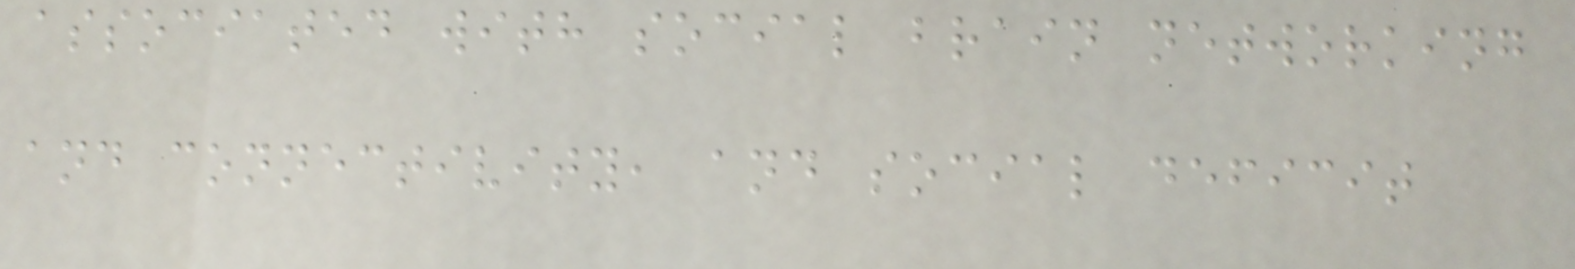associated with social brain networking
and connectivity, and social deficit
